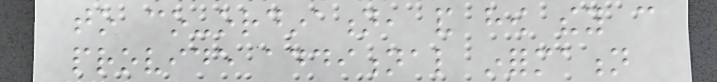to co-ordination, and how they can
provide additional information
